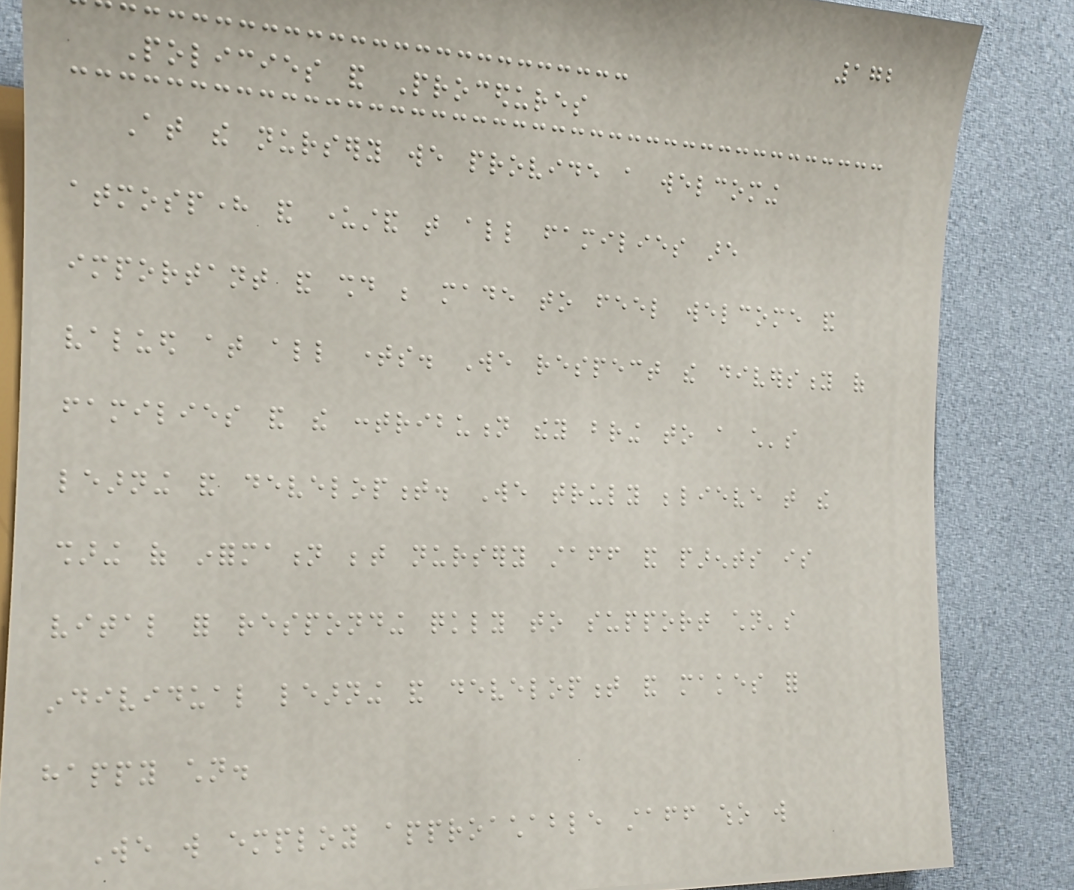172
Policies and Procedures
At the nursery we provide a welcoming
atmosphere and understand that all families are
important and should be made to feel welcome and
valued at all times. We respect the diversity of
families and the contribution they bring to a child's
learning and development. We truly believe that the
sharing of information between nursery staff and parents is
vital for responding quickly to support children's
individual learning and development and makes for
happy children.
We will employ approachable staff who will
